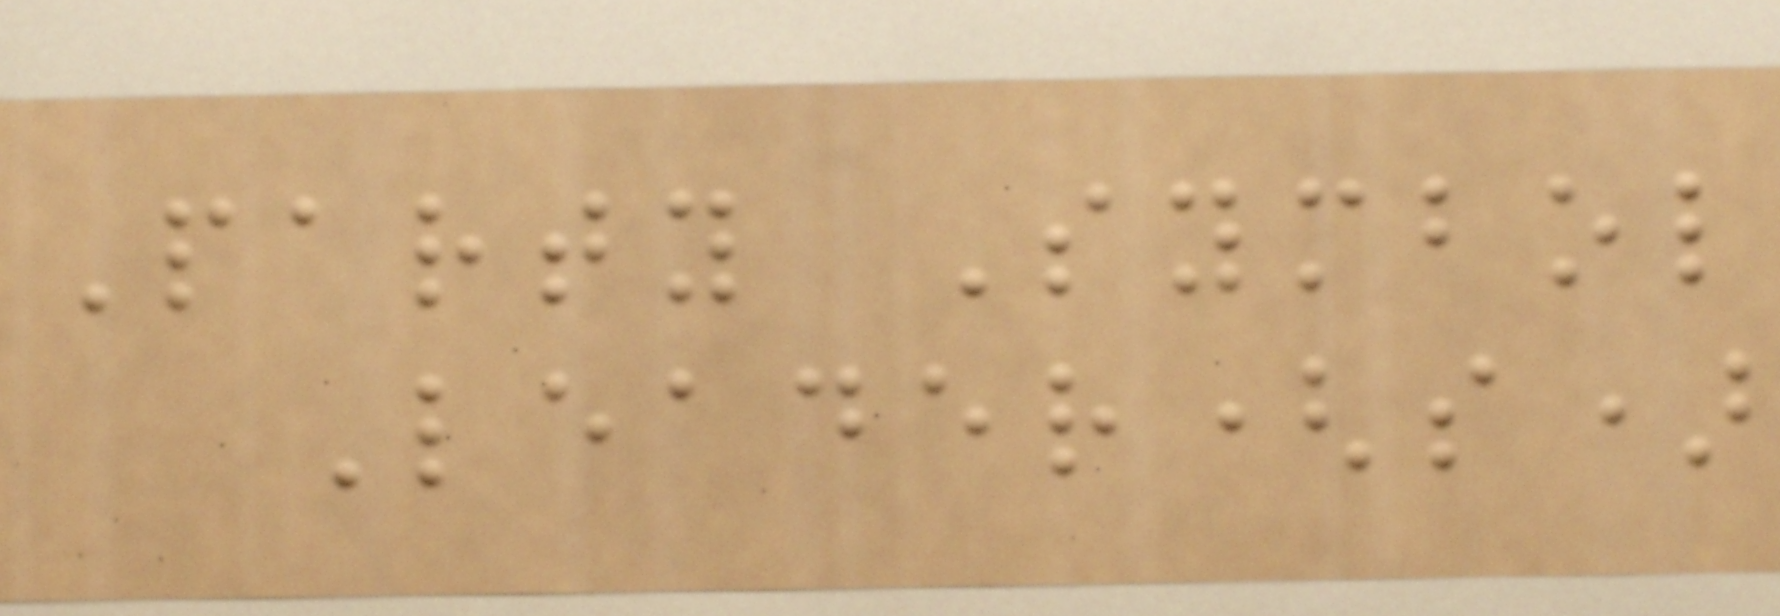Party Symbol
Leader(s)
